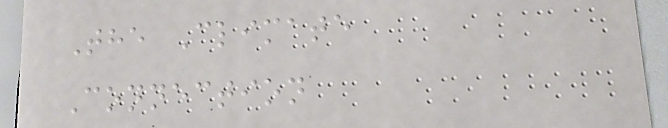The Climate
Connection
